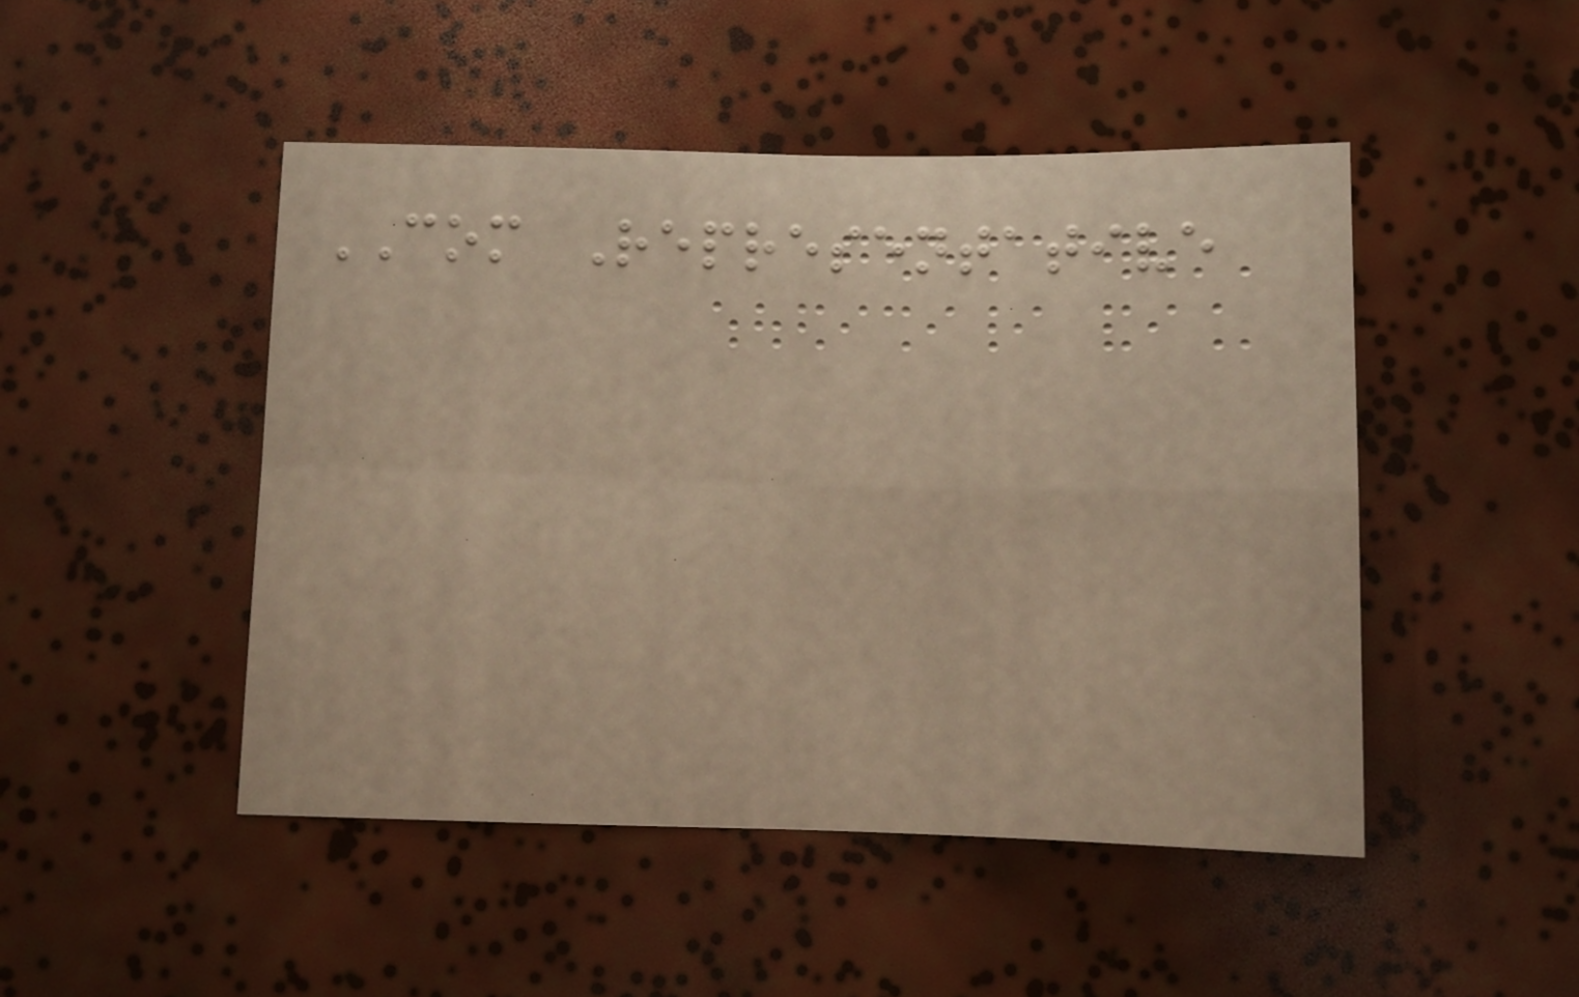COM Representative
